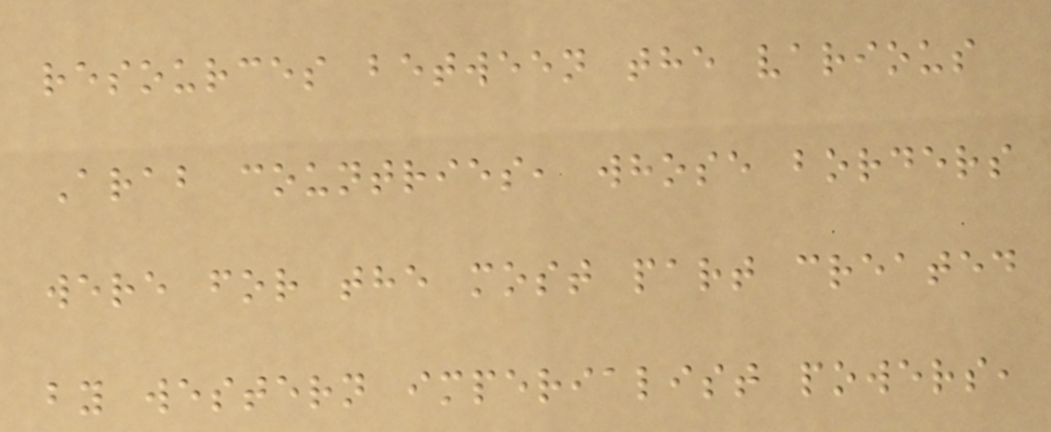resources between the various
Arab countries, whose borders
were for the most part created
by western imperialist powers,
